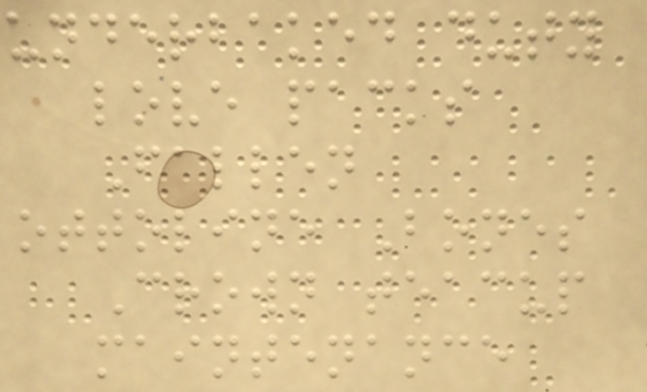underbaked duty
love packs
Fallen
ottoline Bones
Crown teacup
maintenance
